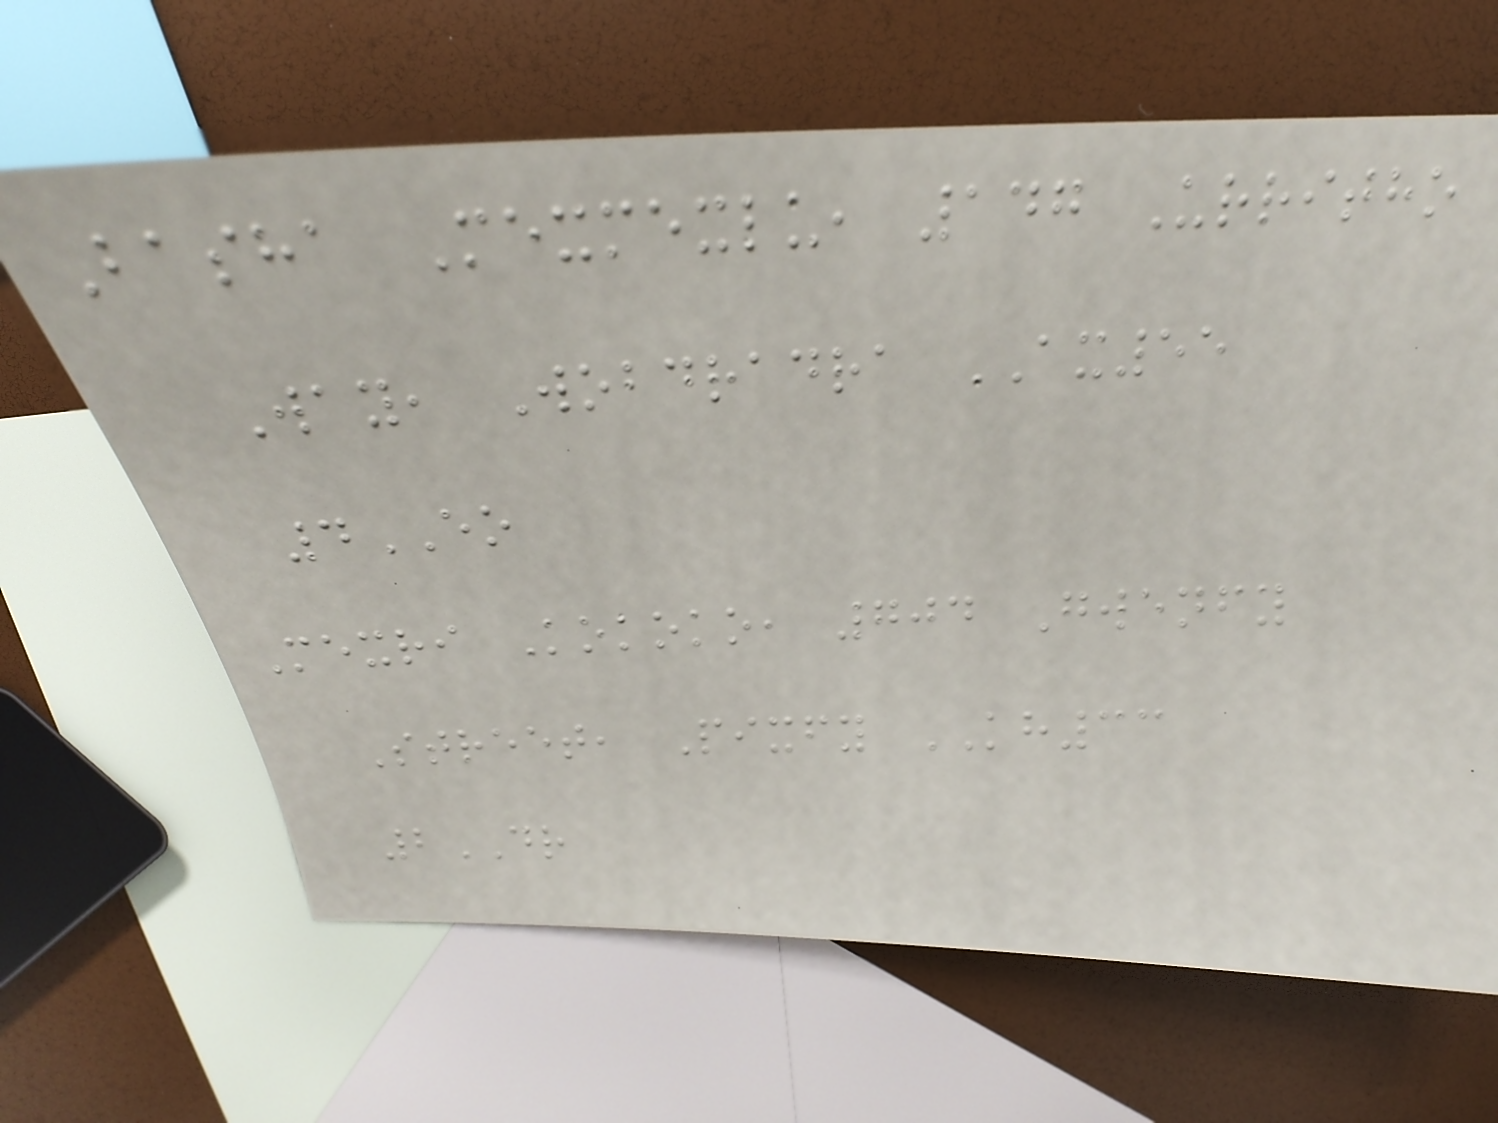Basha Mexmexlu, 147 Urritho
Way, Wobdradra AX55
4EO
Mexri Kokoko, 704 Gwenfy
Street, Pixfy KH33
2DR
